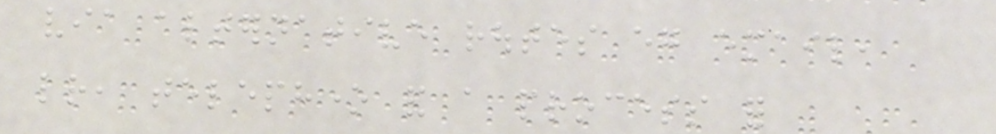via alternative routes eg email,
letter, telephone and a process for
